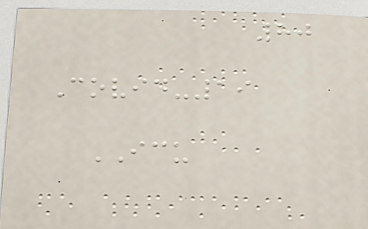80
Covid-19
ICU
